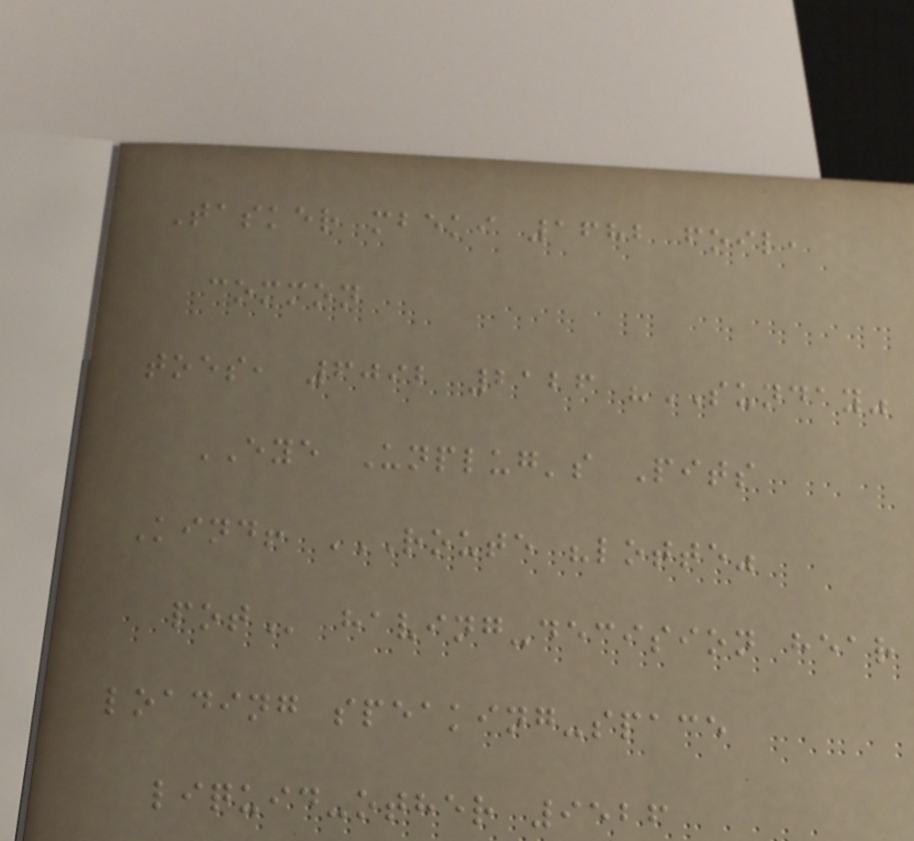Tasker mbeki 1682 foil,
common
toes, 6092 2126 "SUNDAY"
EYE Unplug's Pits
Kind! ROUTE "LOTTE"
POT having-decision hear
loading speaking-space
liquid-other 9526
